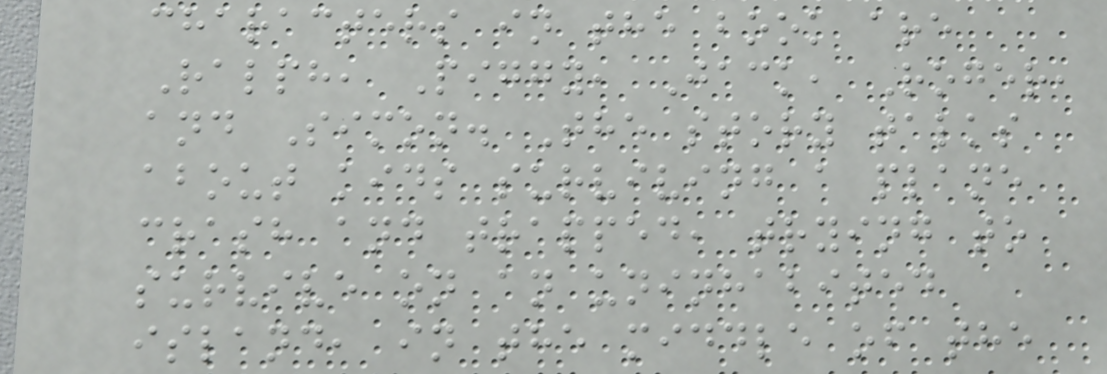characters in the book are
Ralph, Piggy, Jack, Roger,
and Simon. The story talks
about kids surviving a plane
crash and trapped, trying to
survive on an uninhabited
island, in the middle of the
